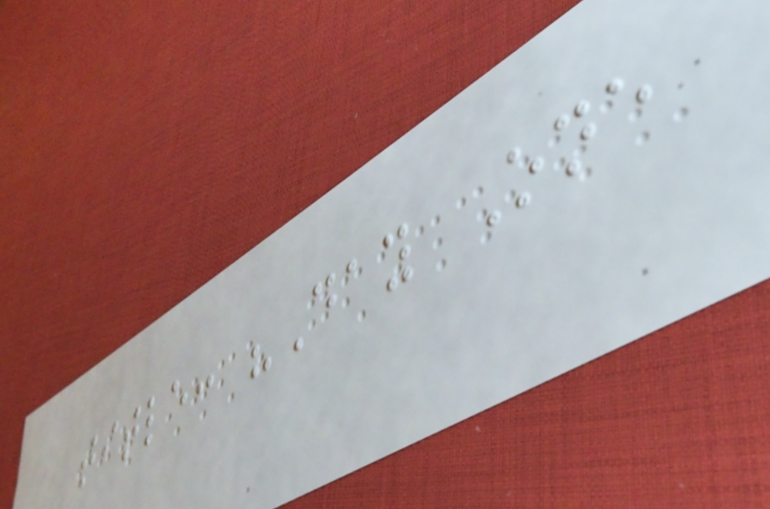title: "Day One
